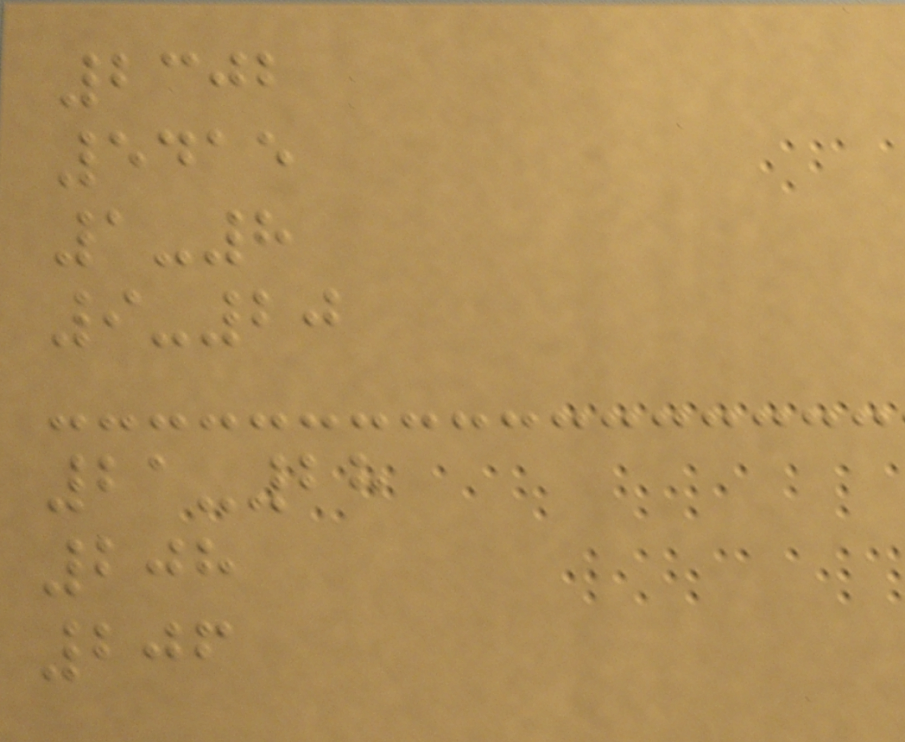2302
5415
1-8
9-20
21-28
208
206
